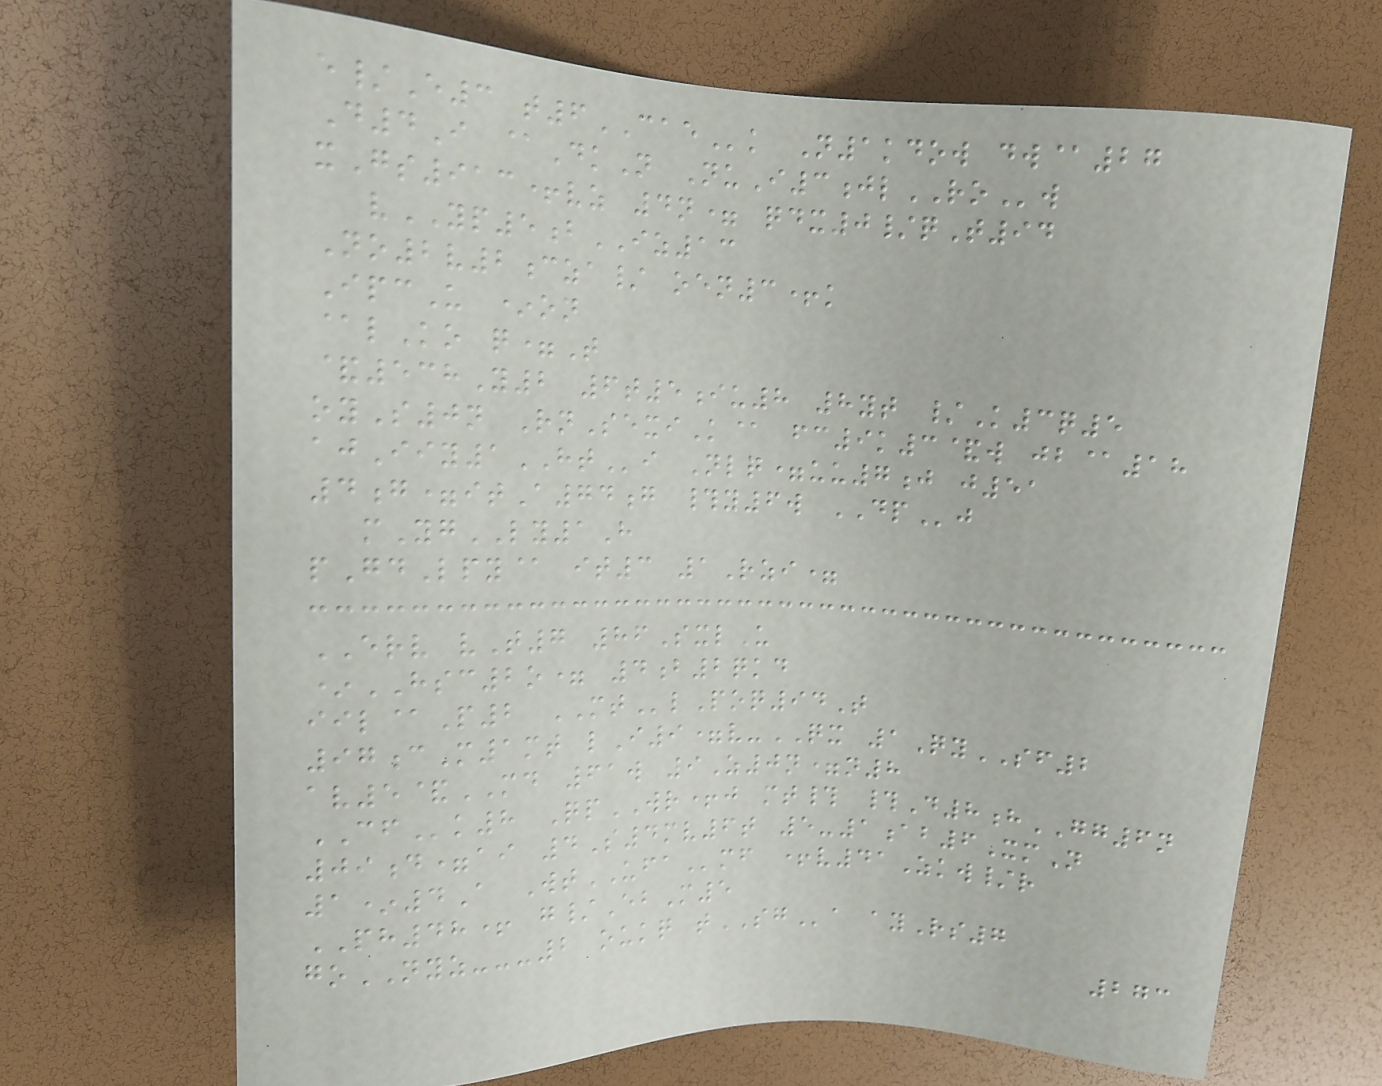e/E3 t6CAEk N1kdow dw@27
D4I @DkN NuI3jlROw
xGs913+vz 4n= qdx0/qT94
vYP5bIZ13
No2v2cza/ oen3+k
IpcU *on
@lKo q=T
&538Y2 6t5iu8 8yt /K3q5
oyS0n RnSexiK@ fc9k3&w jb@18
ajIiy1HTi Nlq=uu7j j51
4g=itA74g #y6w DPj
mYgLY1H
pGdLpy@ it3 1Rzi=
ERV vT7 86SxlU
*HSC2o= 4b2qkd
iil@P2 MTlPoq94T
97cM1mt lI9=v-QX 1QySF2
av5&MD 61w 9Z0n=n8
CFk8 QpWR+j mt# #D8hGG6n
09d=ai 4S4mv6t 5-1ab6XmN
1*4A WtUFAmf +v41Zkw/r
PH48+ g/EbM5
goNYZ---2 oukq tSGa ayRs7
273
